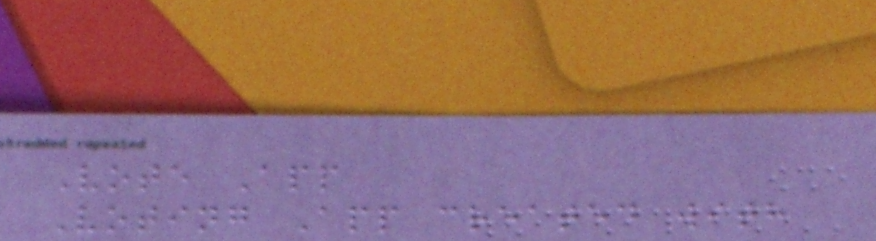Vote App
Voting App created with
